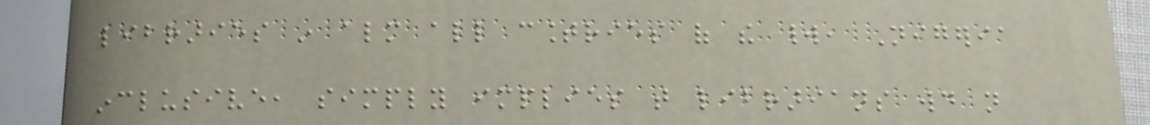libraries in almost all countries of the world, Nigeria
inclusive, simply implies that librarians would not
